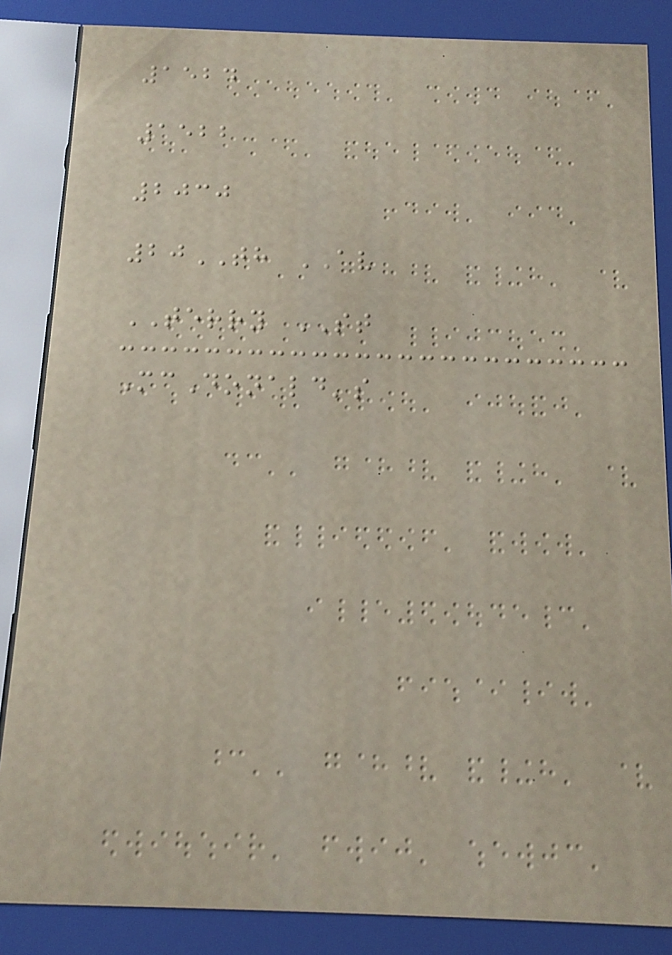1524
1522
2030
20TH AV
TERRY ST
McDonald's
